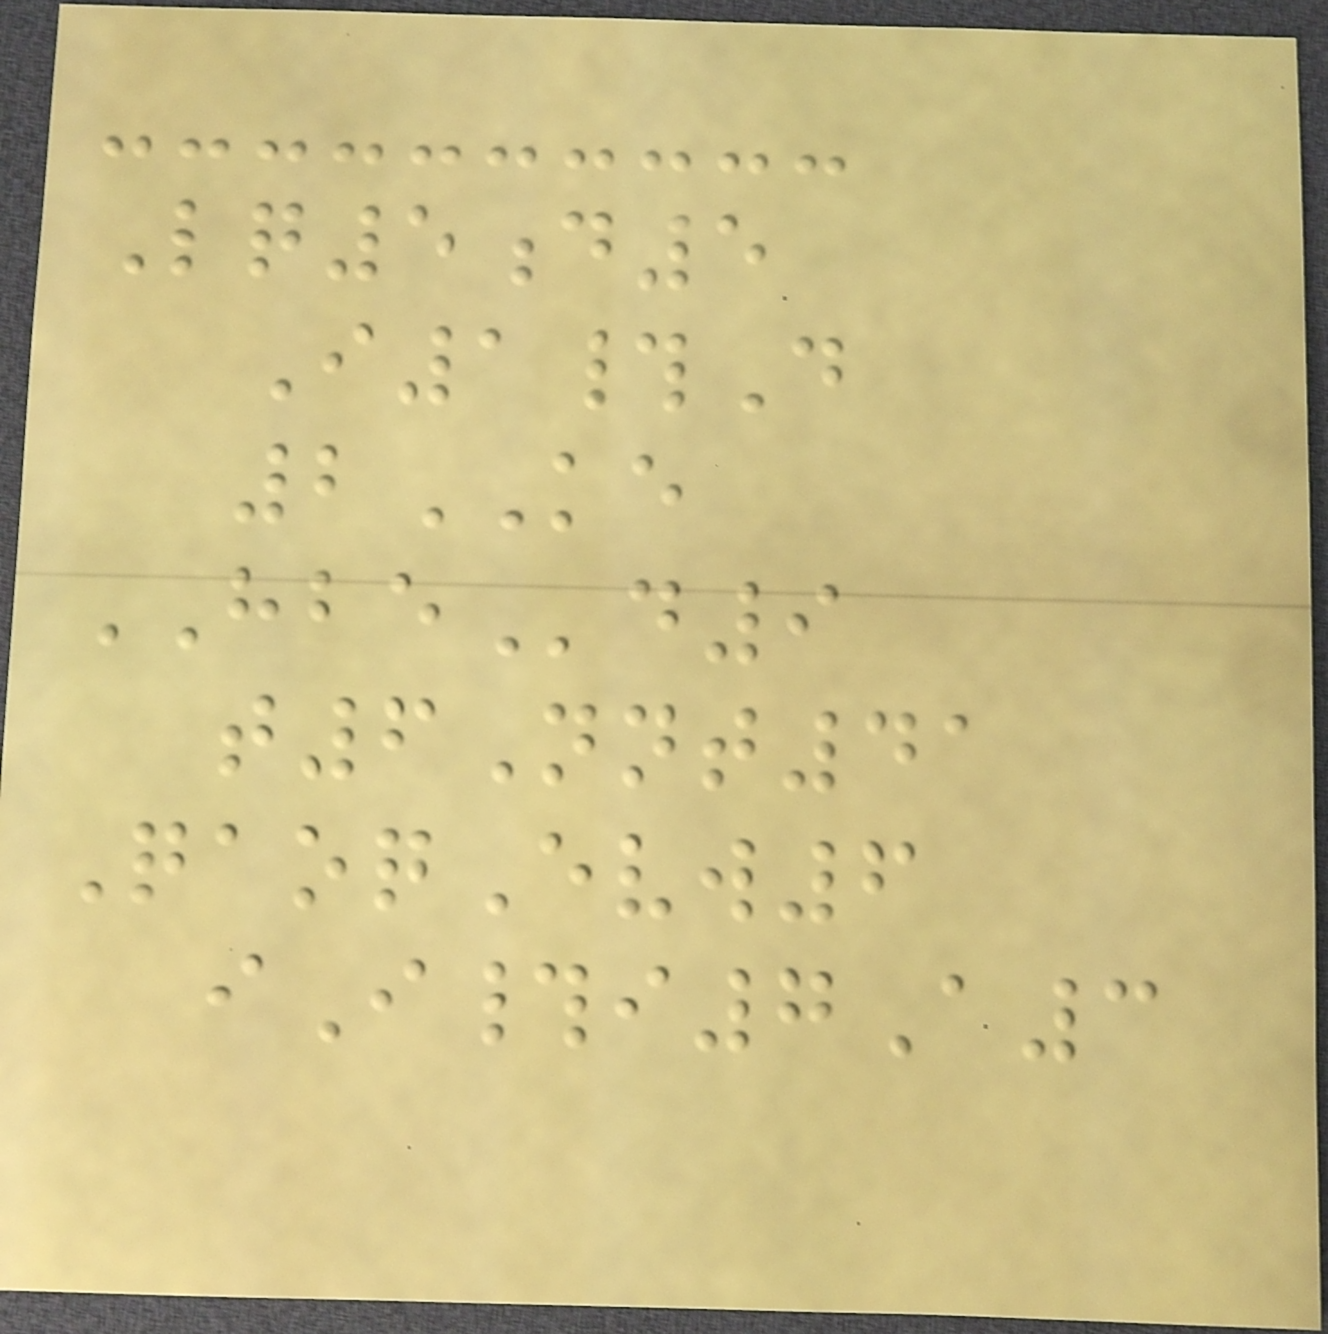Lq5d5
I1#D
2KE
HBEd9
t6Nnt41
QaoqEvw6
iI#i7A3
